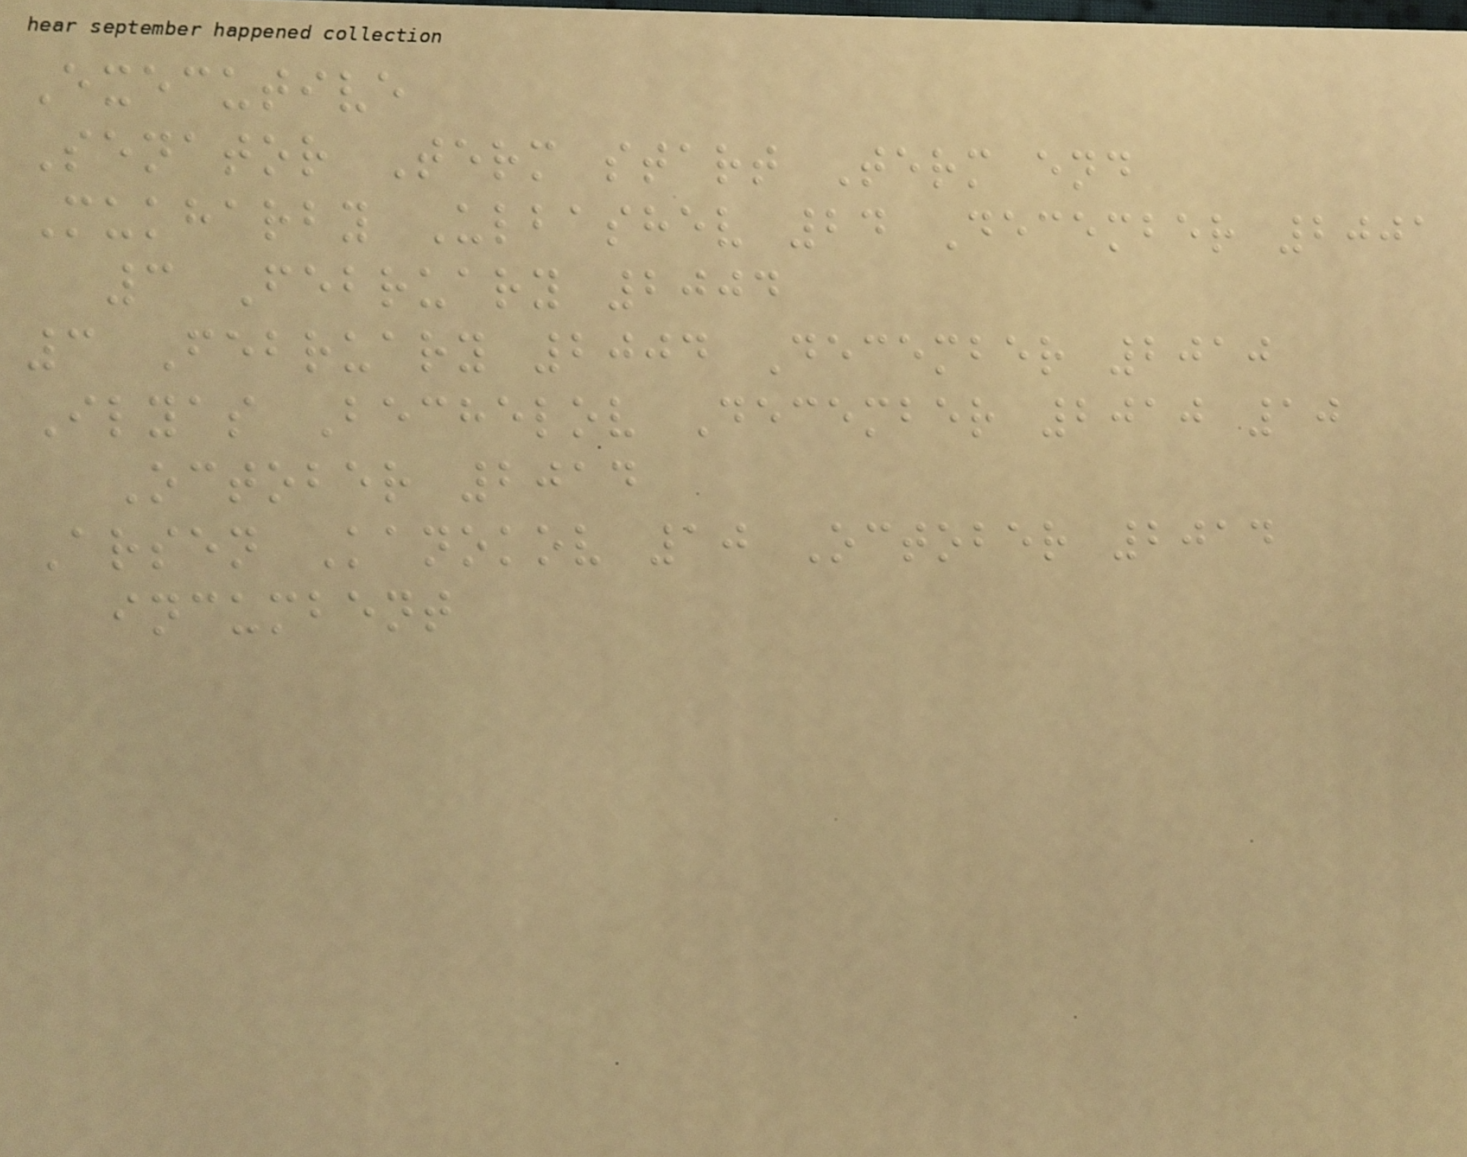Executive
Senator Term start Term end
Mukharby Ulbashev 24 December 2001
3 February 2004
3 February 2004 December 2010
Ilyas Bechelov December 2010 10
October 2014
Arsen Kanokov 10 October 2014
incumbent
